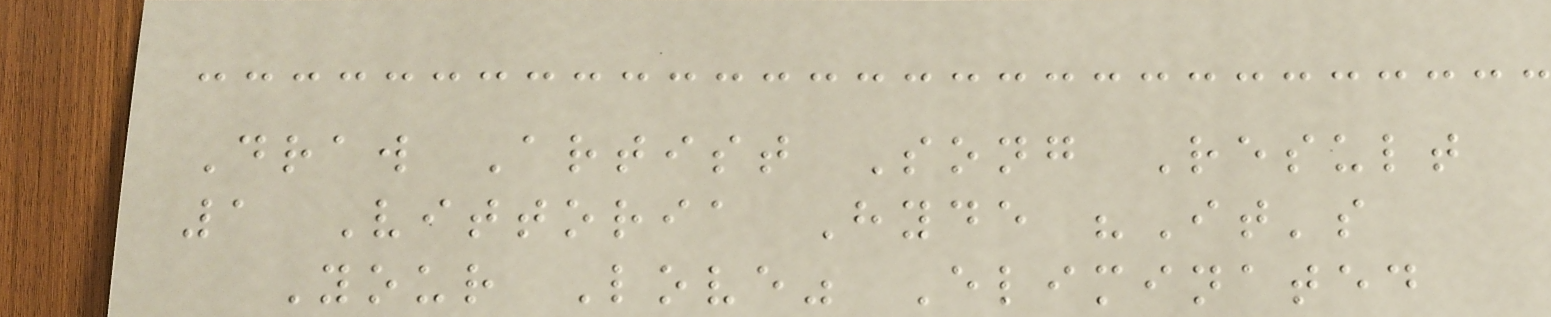Draw Artist Song Result
1 Vittoria Hyde "It's
Your Love" Eliminated
